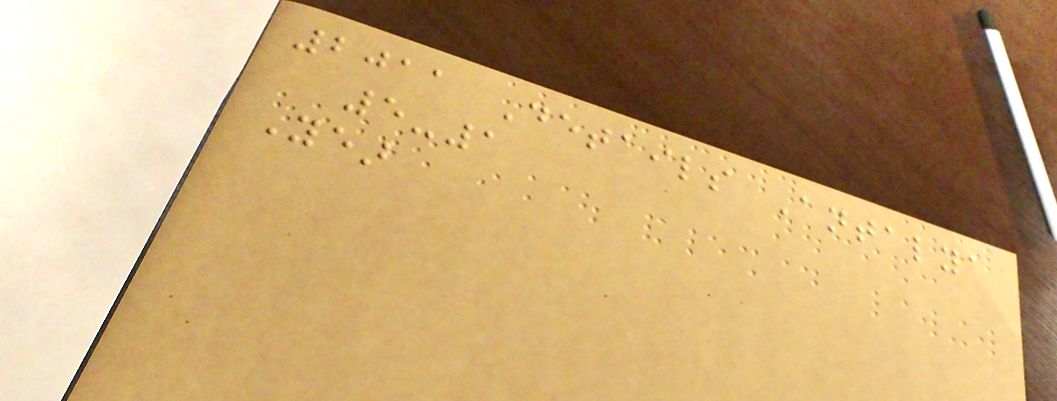2011 Details Antalya
5-1
Year
